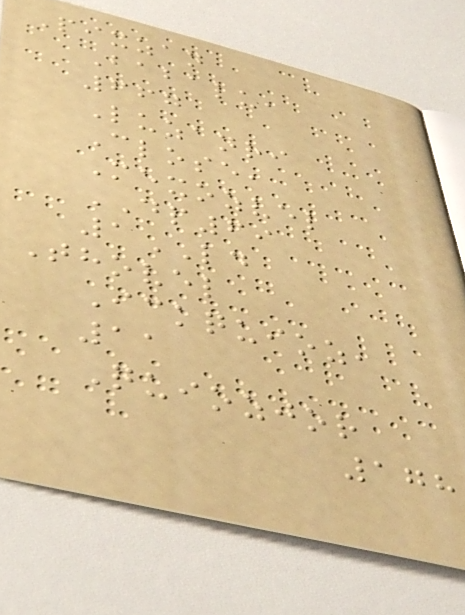Pixzan
Babalu,
667
Luzanri
Close,
Mexozvel
DP69
1LD
Thovel
Ickquioz,
11
Quiozjor
178
